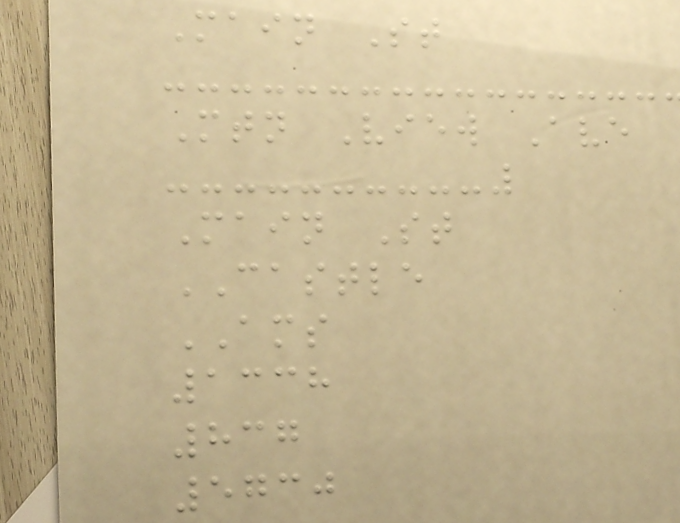Main St
Mtn View Ave
Main St
CASTLE
AMS
1338
837
5730
